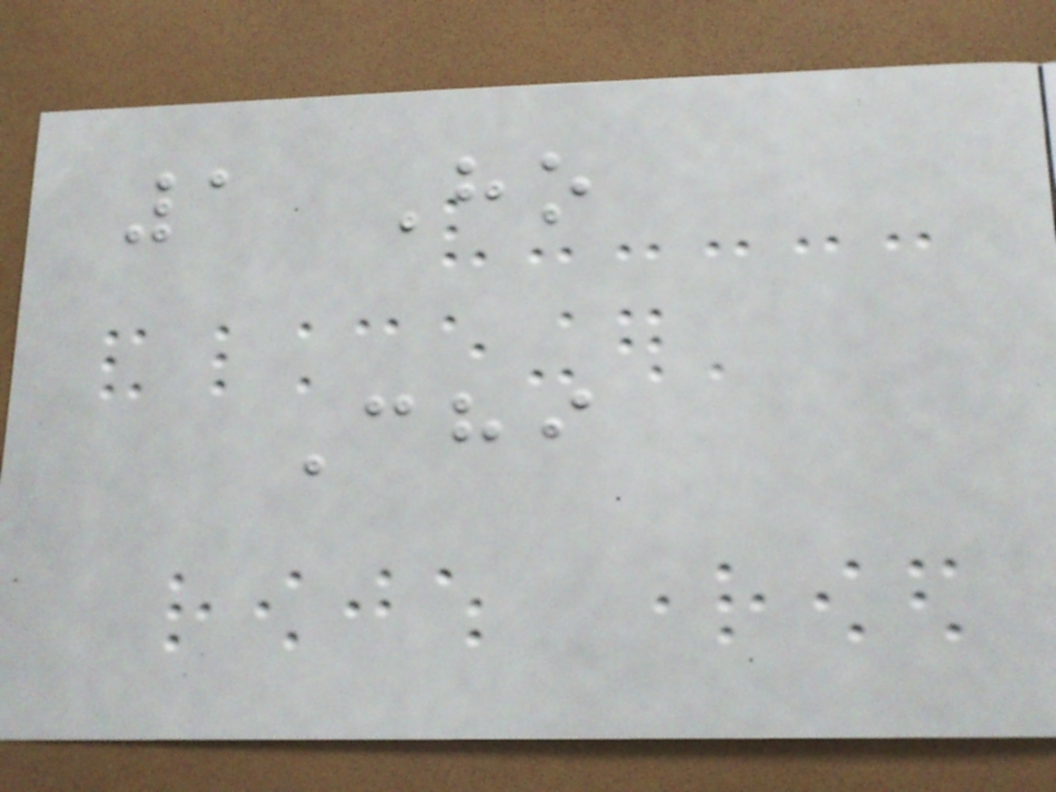1 Ho
Chi
